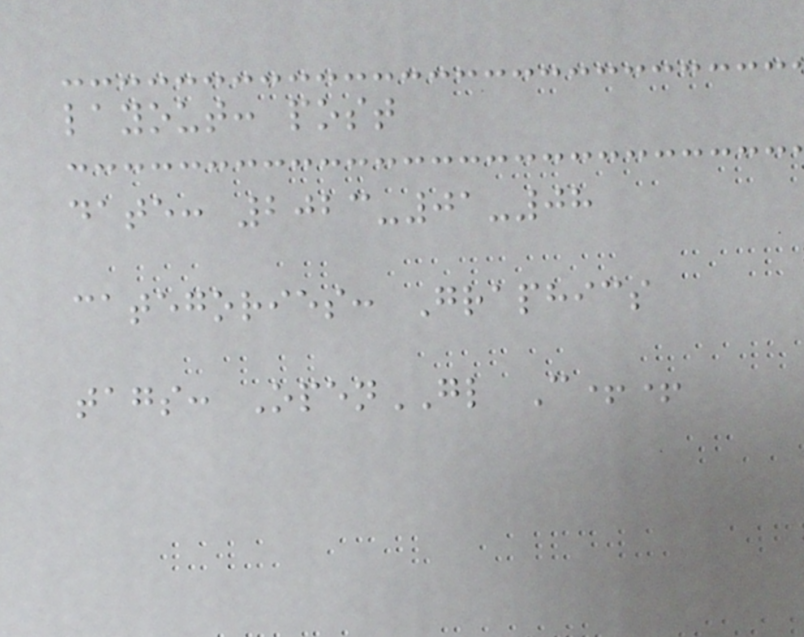layout: post
date: 2023-01-08
categories: Graphics
tags: OpenGL C++
